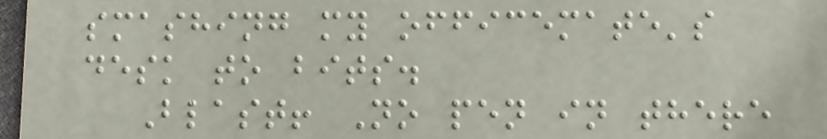smashing my officemate's
desk to bits.
Blast! No pen in there
